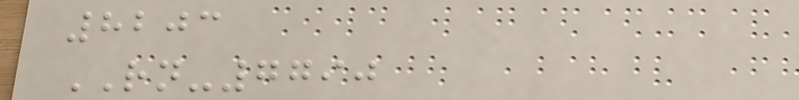8203
RN-7790
